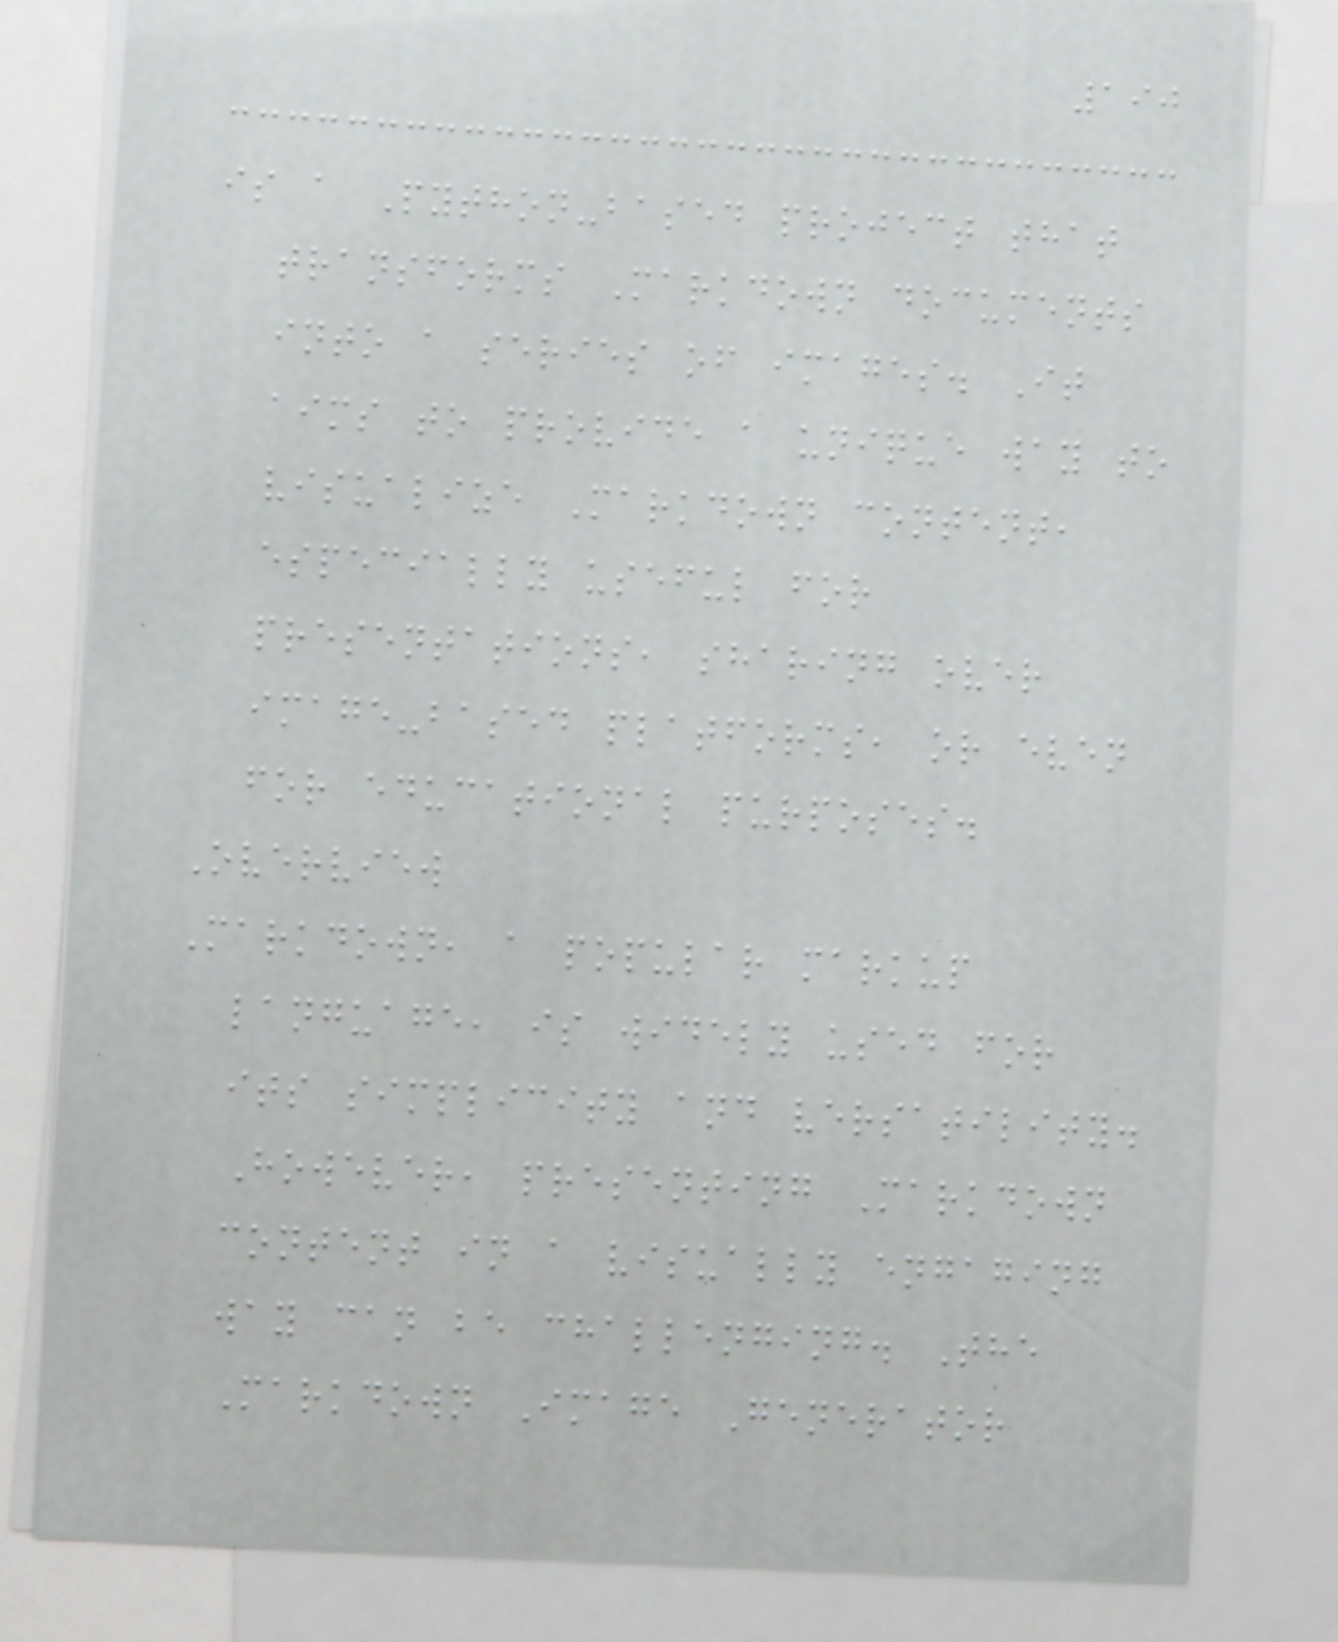190
is a Python-based project that
transforms Markdown documents
into a series of images. It
aims to provide a unique way to
visualize Markdown content,
especially useful for
presentations, sharing over
image-based platforms, or even
for educational purposes.
Overview
Markdown, a popular markup
language, is widely used for
its simplicity and versatility.
However, presenting Markdown
content in a visually engaging
way can be challenging. The
Markdown Image Generator
